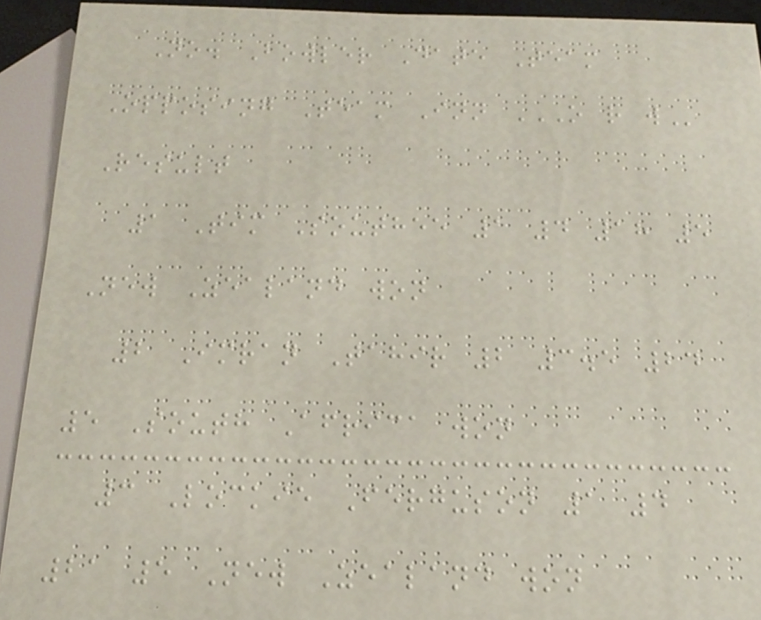No. Bowler Date Team
Opposing Team Inn O R W
Result
1 Tim Southee 1 4 18 5
New Zealand won
2 Imran Tahir 2 3.5 24
5 South Africa won
3 Lockie Ferguson 1 4
21 5 New Zealand won
